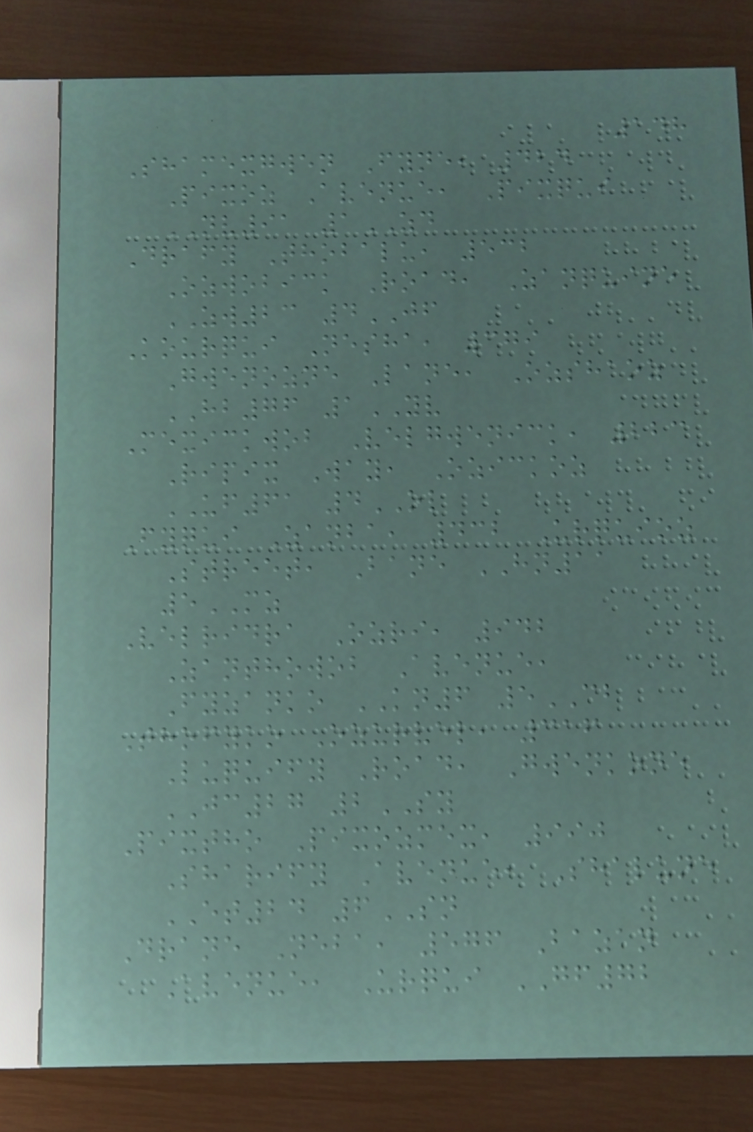148
Shamexgwen Fyne, 424
Pixoz Avenue, Pixqui
NV91 1ZD
Drafy Thobalu, 532
Ozwobick Road, Zanquine
ZW23 4JF
Kourqui Nesha, 379
Gwenozne Lane, Ozshaoz
HB76 1YV
Mexickwob Velgwenick, 223
Ripix Way, Ozickoz
UF61 4OL
Fyqui Zanba, 432 Urquioz
Street, Bane HN11
5MZ
Velridra Ozri, 942
Zanthowob Avenue,
Fyzanko KN6 5CB
Thofyko Ozurvel, 316
Luquify Road, Gwenkone
JC27 2SY
Pixtho Pixozmex, 990
Sharify Avenue, Shalune
ET24 6SN
Drane Neba, 576 Bazan
Avenue, Urqui GF72
